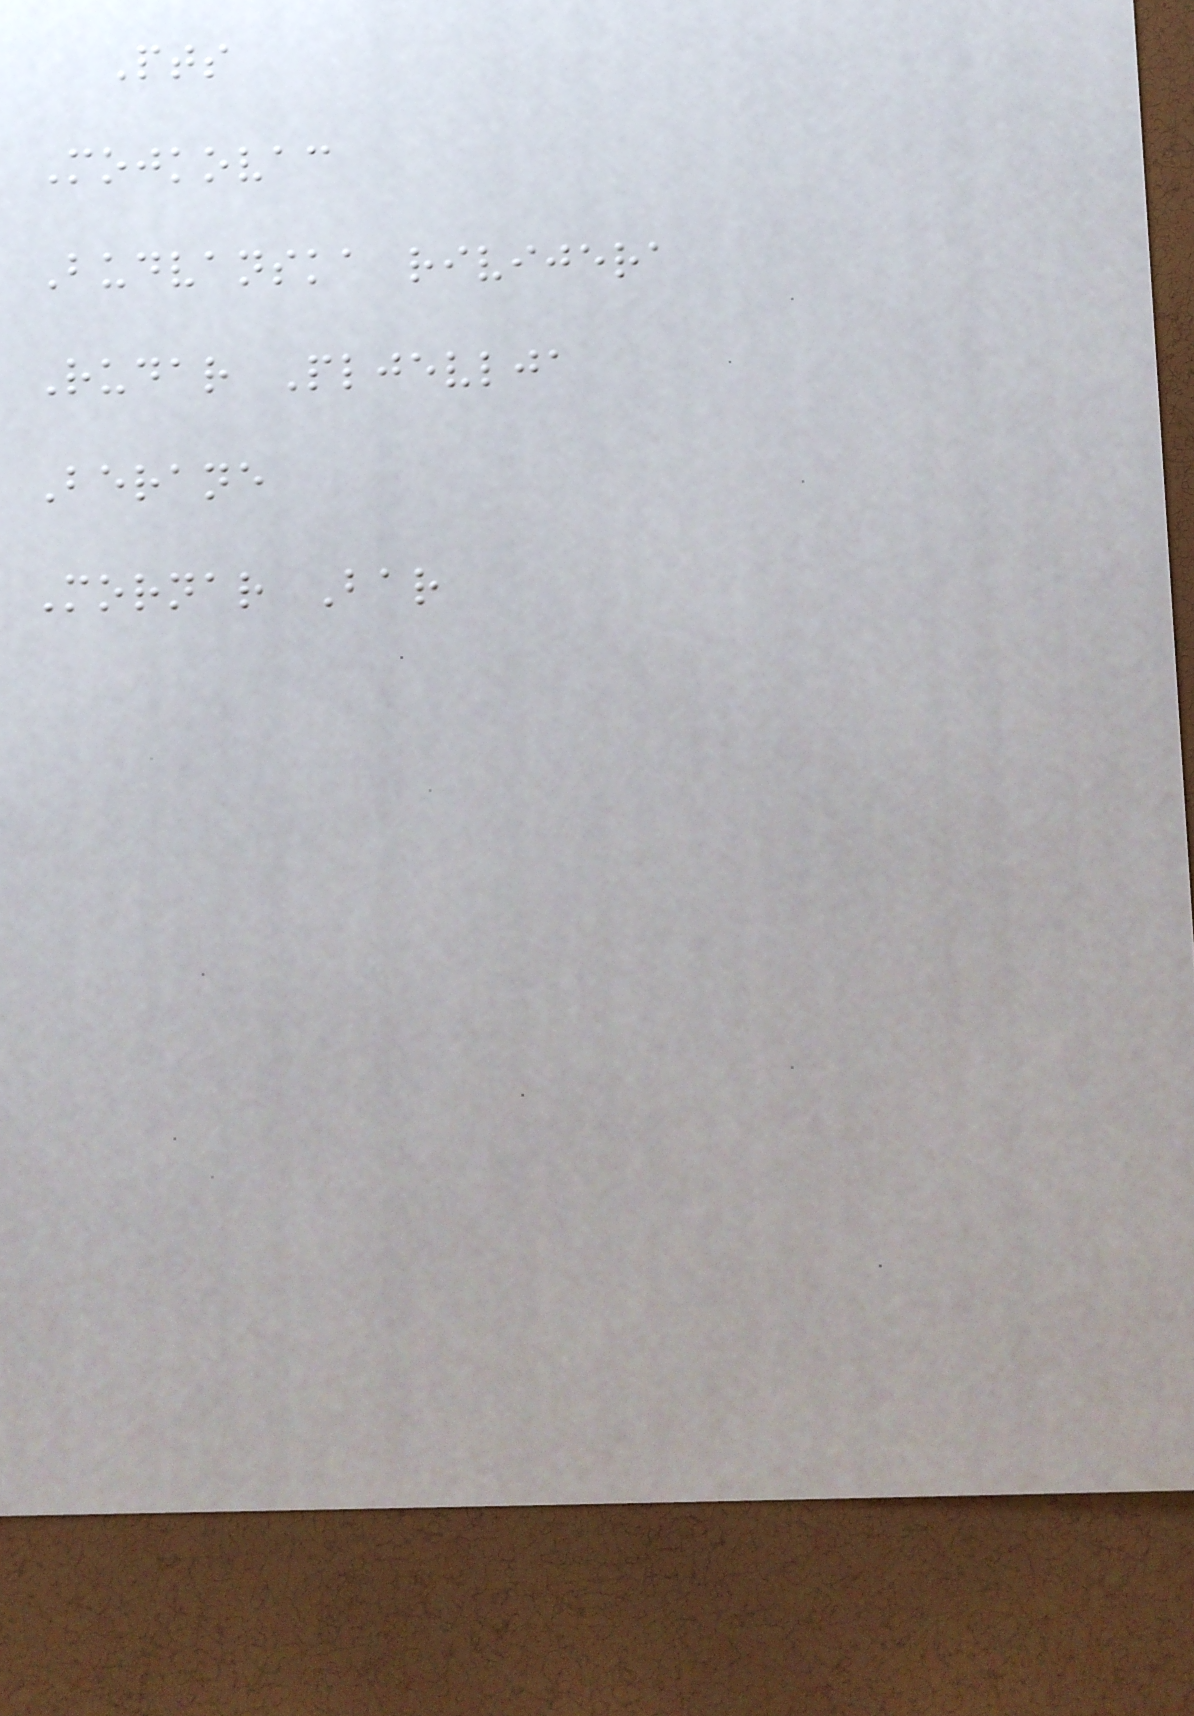Pts
Mojkovac
Budvanska rivijera
Rudar Pljevlja
Berane
Mornar Bar
